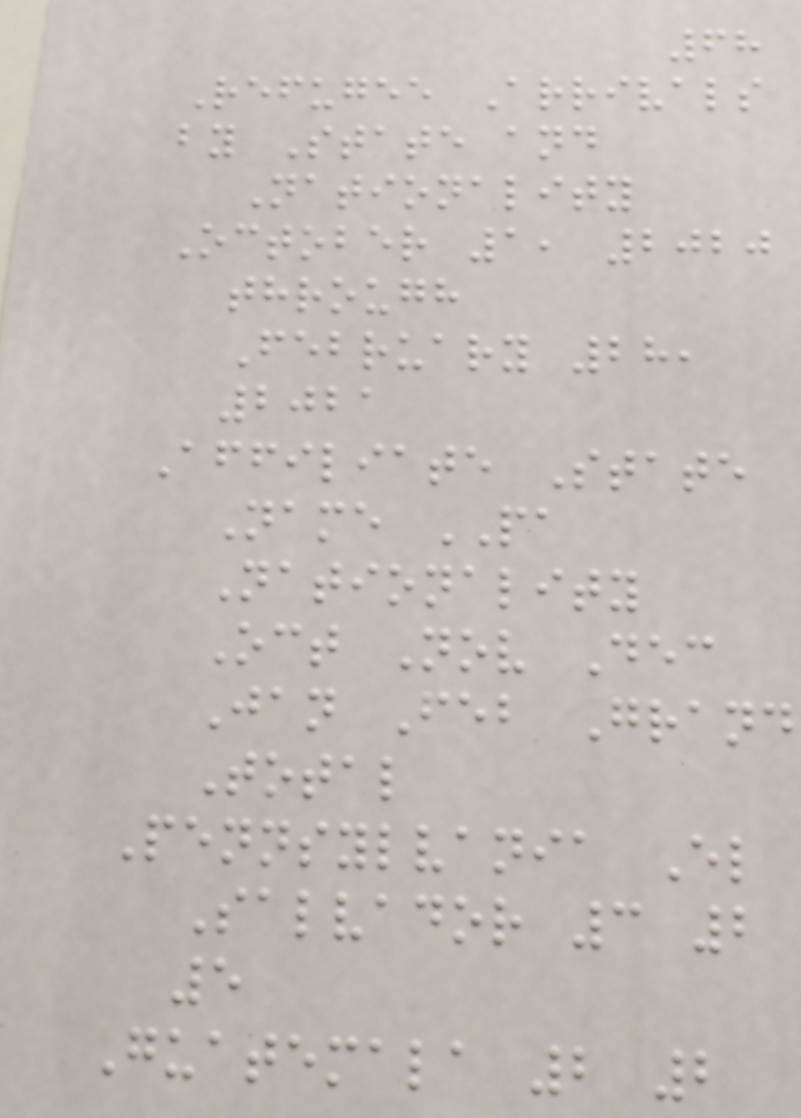68
Refugee Arrivals
by State and
Nationality
October 1, 2020
through
February 28,
2021
Affiliate State
Name PA
Nationality
Oct Nov Dec
Jan Feb Grand
Total
Pennsylvania El
Salvador 3 2
5
Guatemala 2 2
